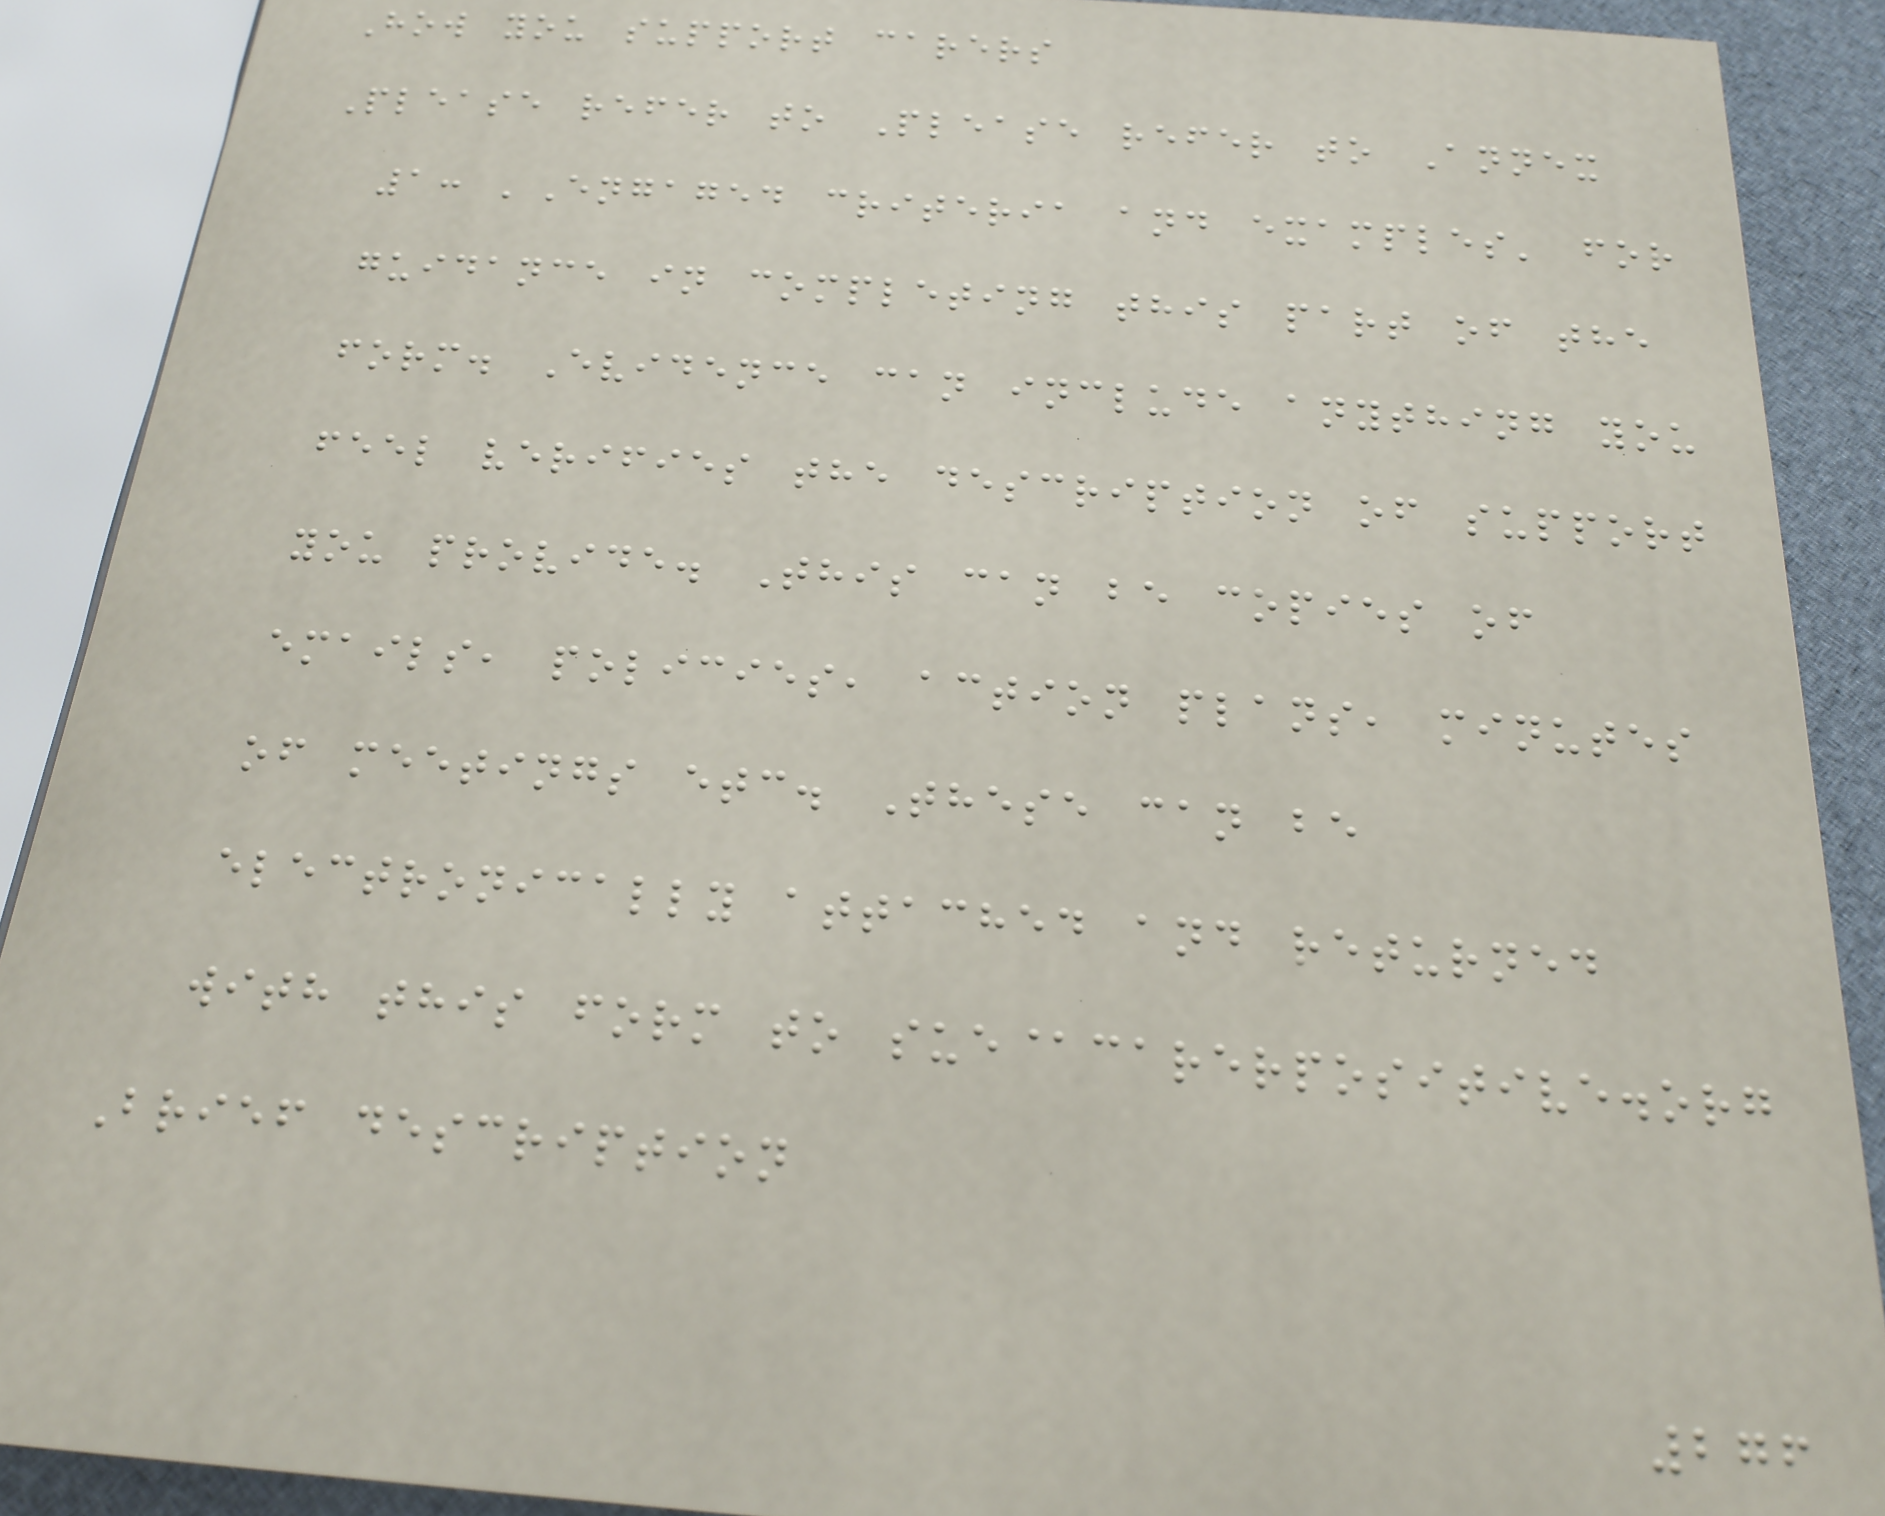How you support carers
Please refer to Please refer to Annex
1: 'Engaged criteria and examples' for
guidance in completing this part of the
form. Evidence can include anything you
feel verifies the description of support
you provide. This can be copies of
emails, policies, action plans, minutes
of meetings etc. These can be
electronically attached and returned
with this form to sue@carerpositive.org
Brief description
276
